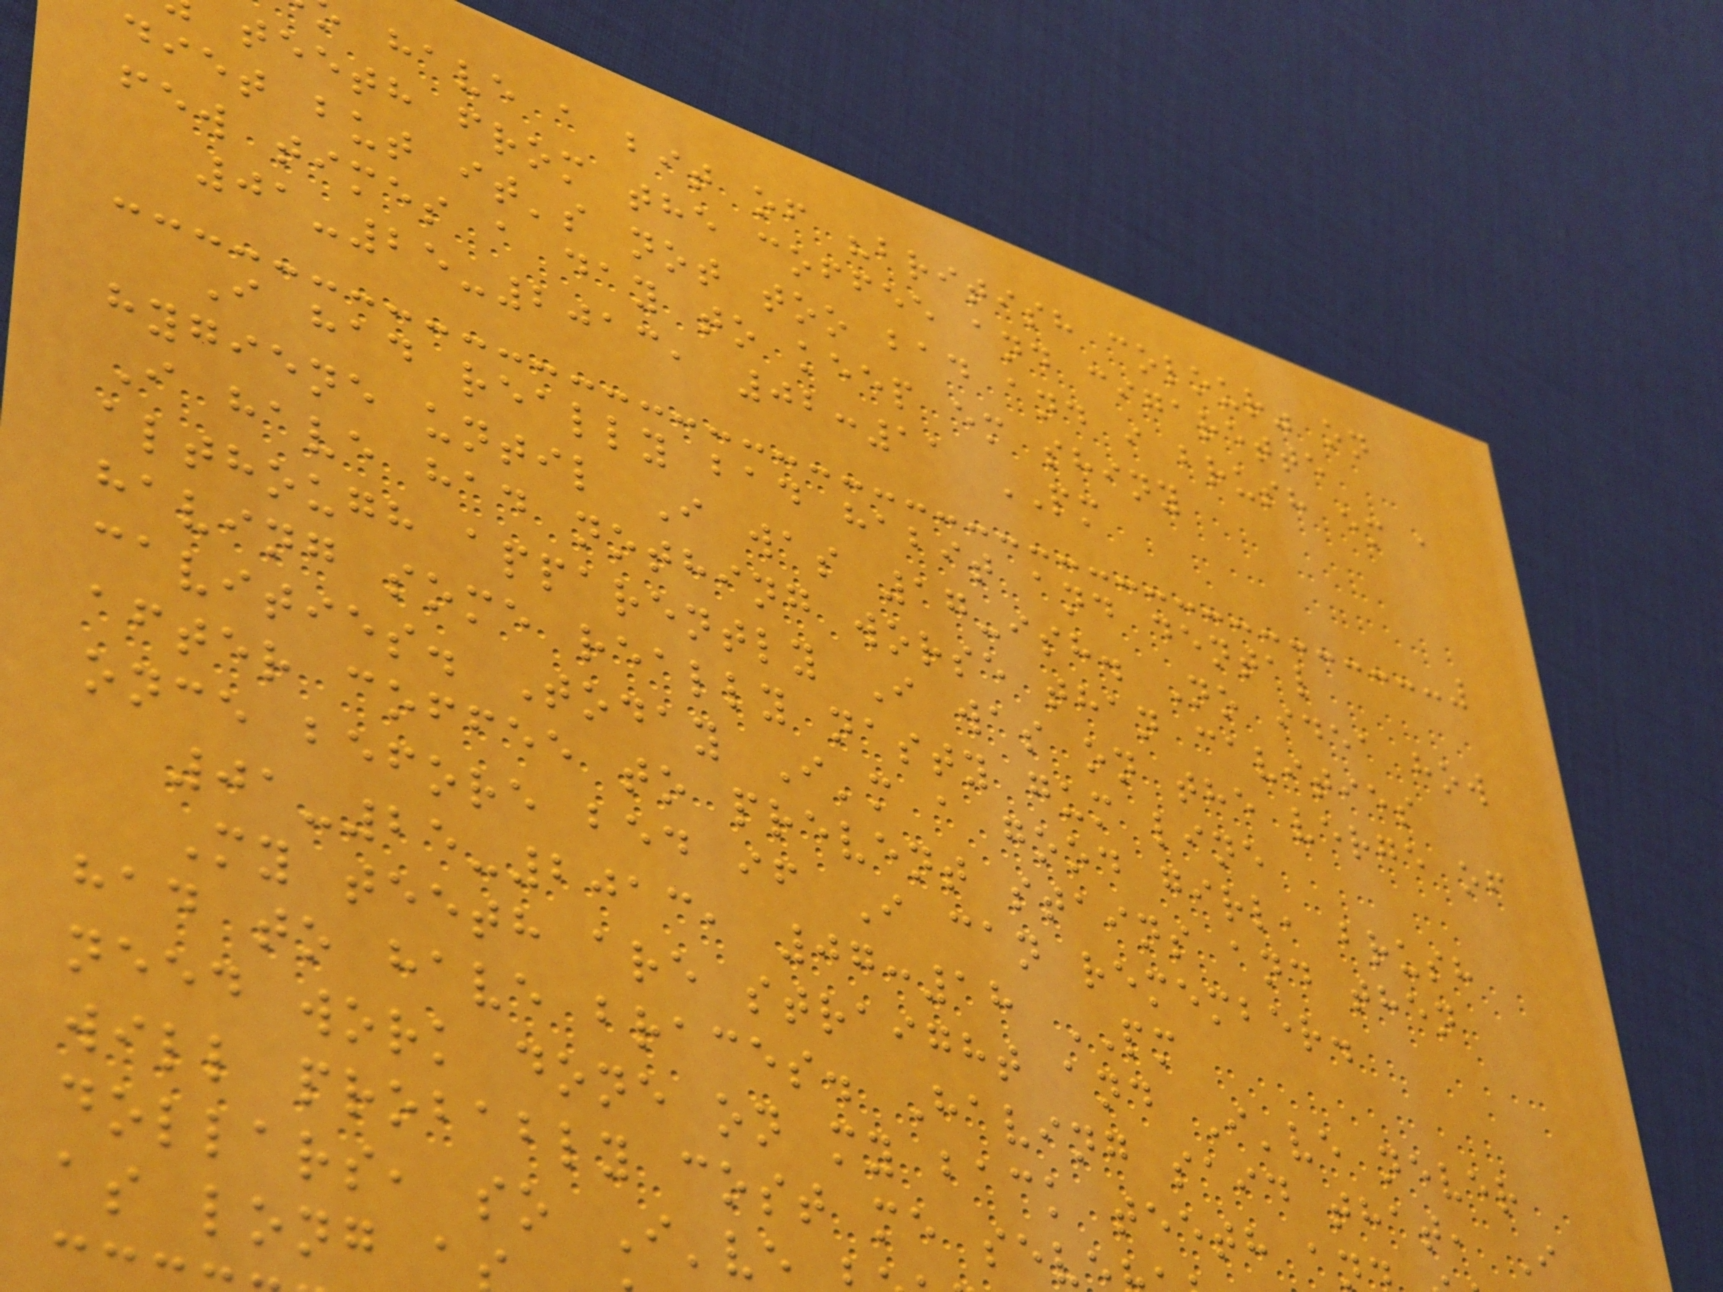have a bit of "british colour" on
teeth from the coffee and cigarette
diet but it's not too bad and i brush em a
few times a day to keep em shiny
01-25-2013, 02:11 PM
I had really bad habit and dental
hygiene until I was 17-ish. No idea how
I have had nothing worse than cavities
although apparently I was on the verge of
having some really nasty gum line
cavities. Today I'm a good girl, brush
after coffee to prevent stains and then
once before bed if I can remember.
01-25-2013, 07:18 PM
My teeth are straight and I've never
had to have braces. Having said that, I
need work done on my back teeth a
will probably cost me sev
dollars, so I've
as long a
